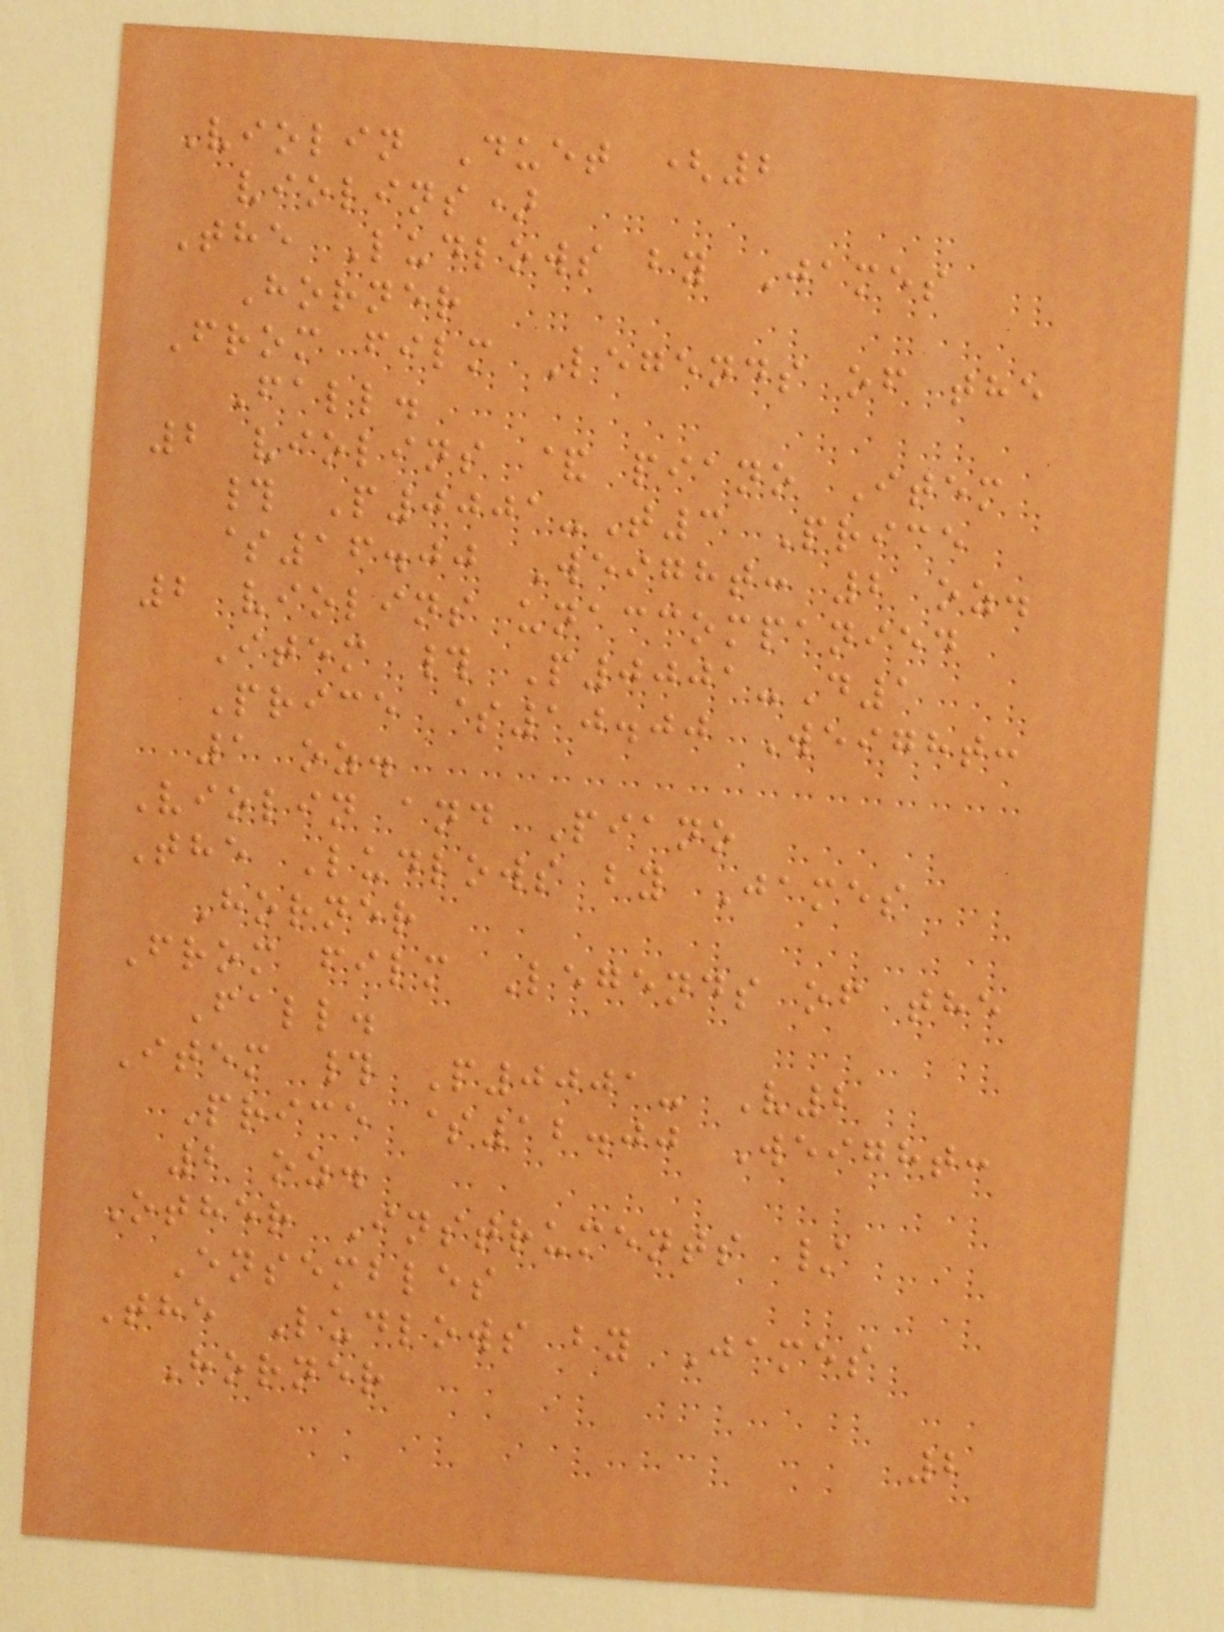Violin Duet (2
violins)
The Ludlows by James
Horner
From film Legends of the
Fall.
2 violins & piano Item
# P0001-T3 Price
$16.00 Weight: 2 oz.
2 violins unaccompanied
Item # P0001-D1
Price $10.00 Weight:
1 oz.
Violin and Piano
The Ludlows by James
Horner
From film Legends of the
Fall.
Item # P0001- V2
Price $12.00 Weight:
2 oz.
Other Instruments /
Ensembles
The Ludlows by James
Horner
2
